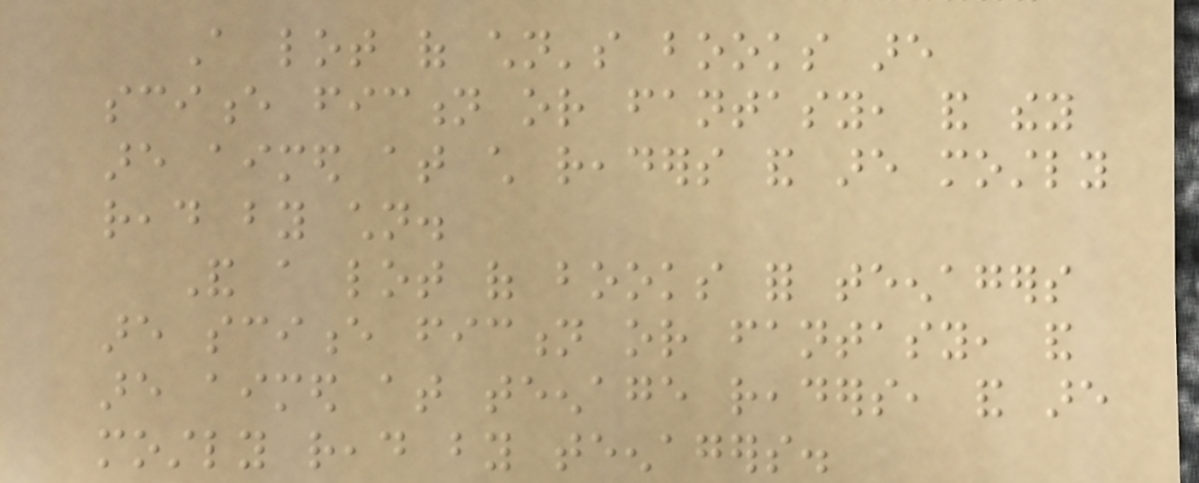A lot of children's books are
science fiction or fantasy, and they
are aimed at child readers and are mostly
read by children.
And a lot of books for teenagers
are science fiction or fantasy, and
are aimed at teenage readers, and are
mostly read by teenagers.
